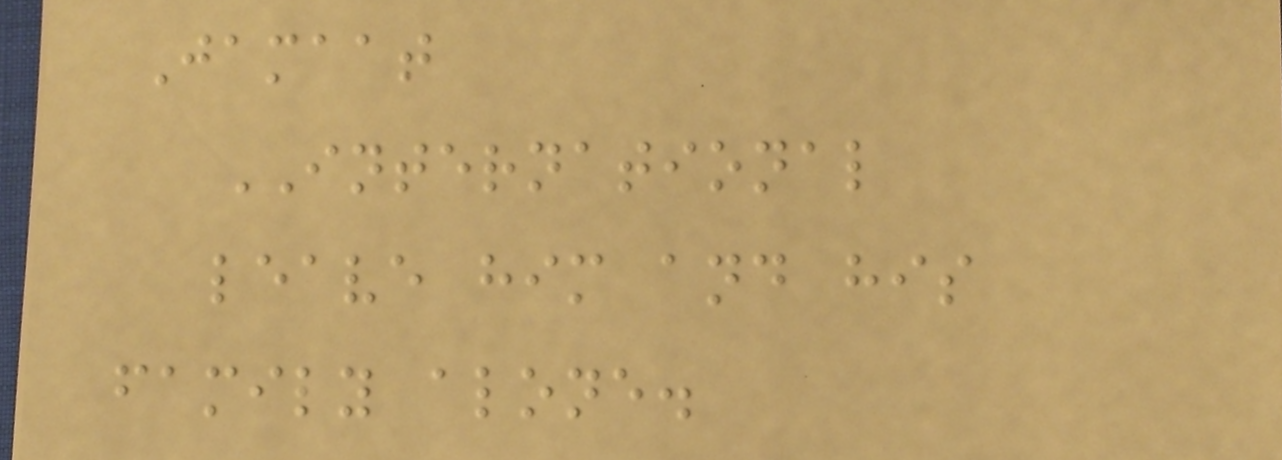Jamaat
INTERNATIONAL
leave him and his
family alone.
